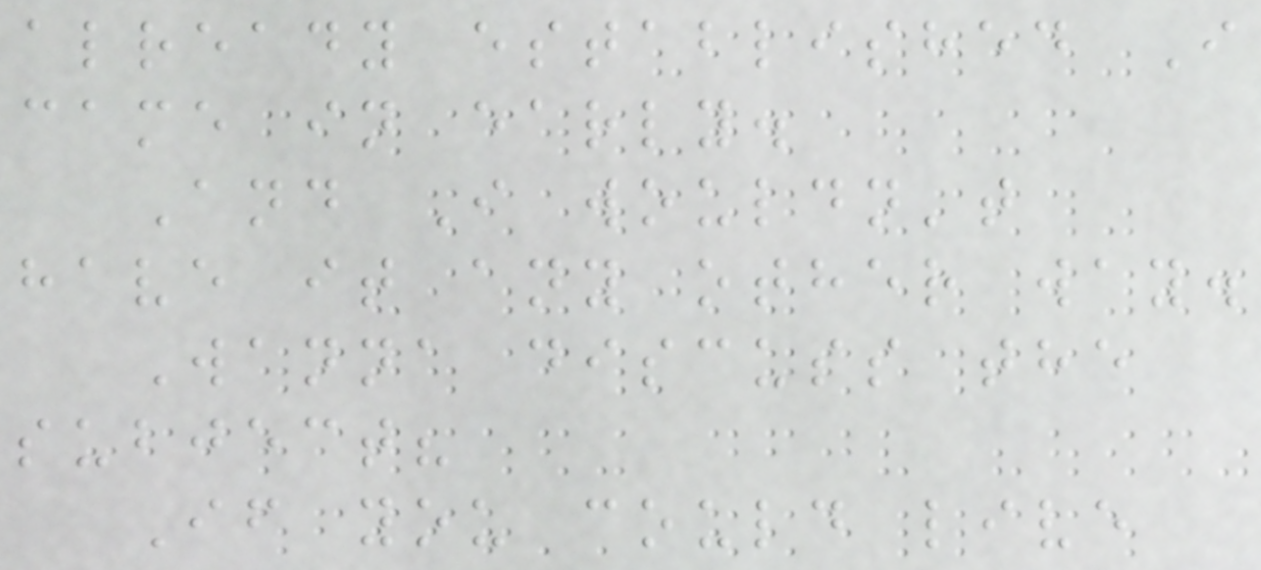already established I
came in early.
And I wouldn't
have it any other way.
Wanna discuss the
subject?
If you could live
